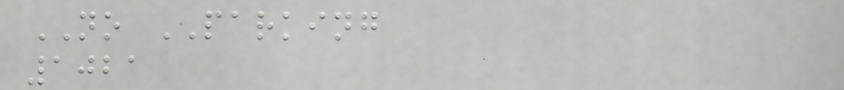NO PARKING
1021
